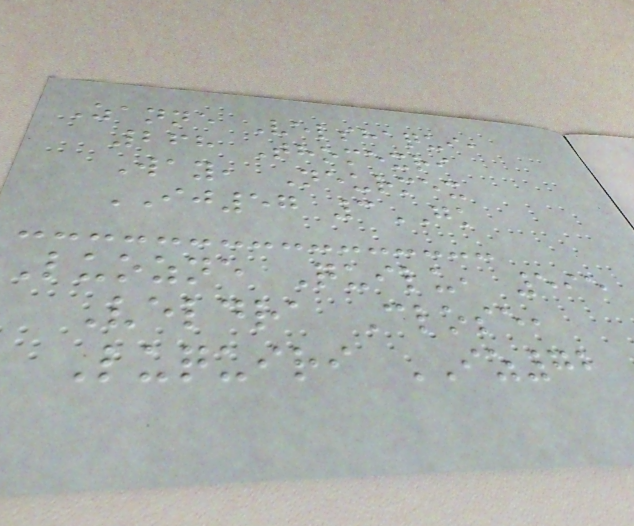Zanne Velshaqui,
268 Thomexri
Way, Neurmex
IJ57 3GK
Luozne Quilu, 595
Veldra Close,
Luquiri IZ72
